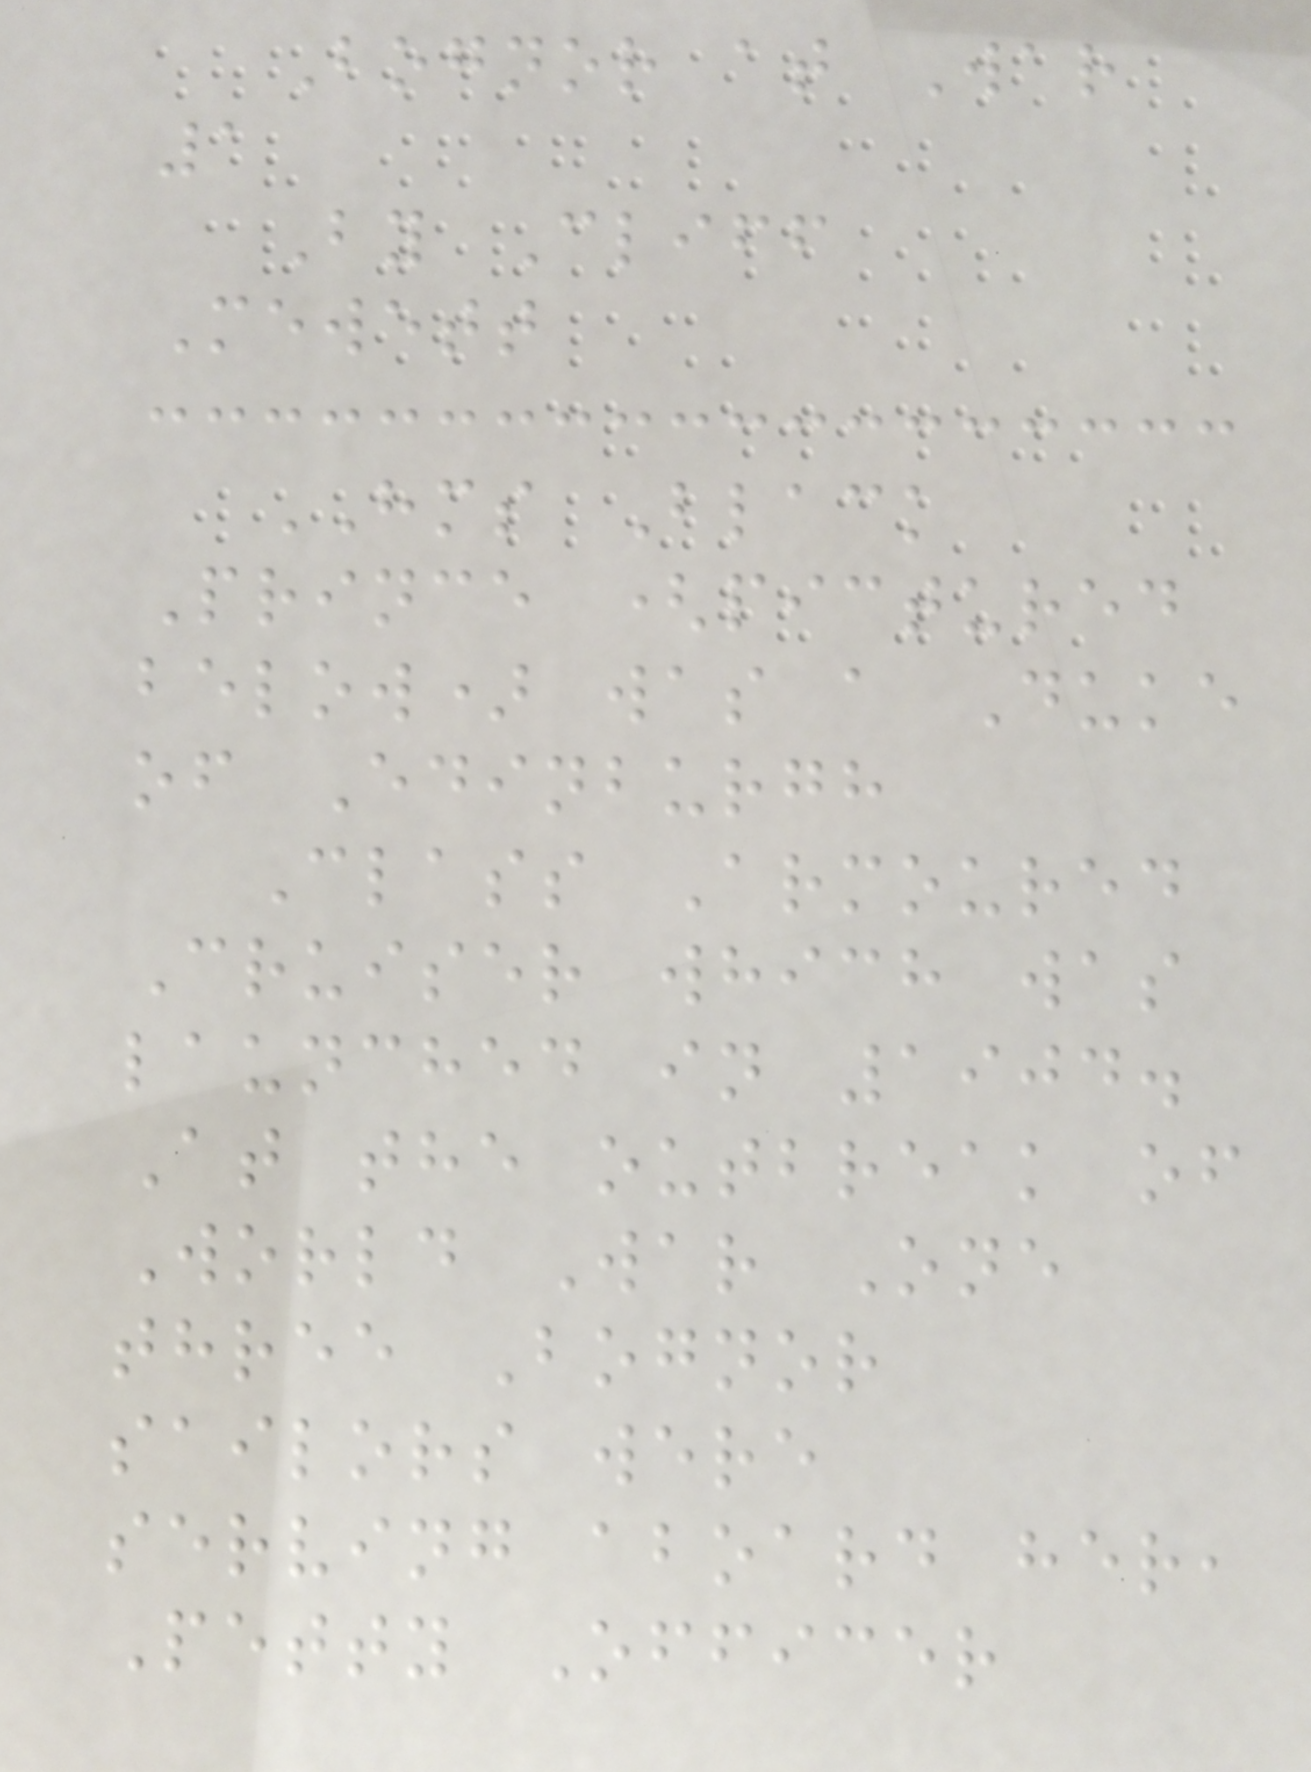Bognor at War
1
By Cliff
Mewett
HMS Black
Prince (pictured
below) was a Duke
of Edinburgh
Class Armoured
Cruiser which was
launched in 1904.
At the outbreak of
World War One
three Bognor
sailors were
serving aboard her,
Petty Officer
